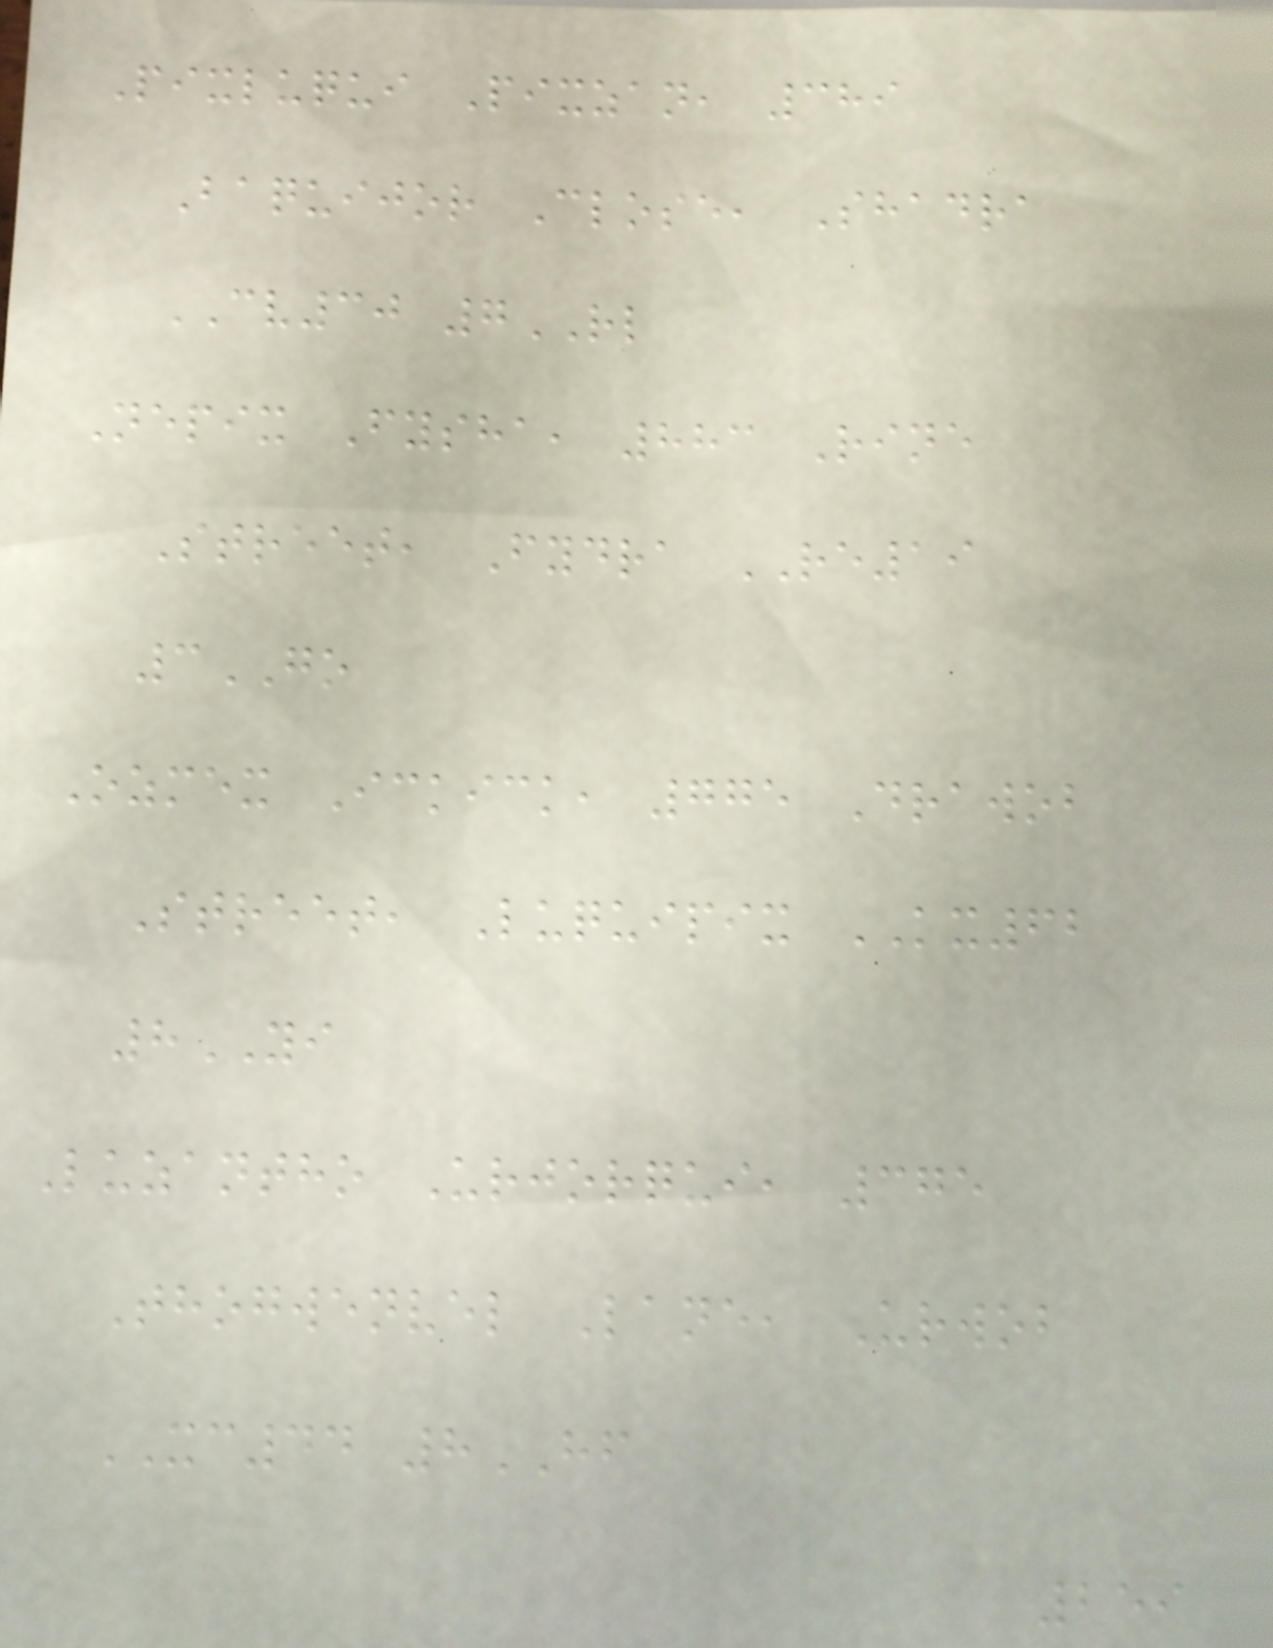Pixluqui Pixzan, 389
Baquijor Close, Shadra
CV30 7RL
Nepix Fysha, 883 Rine
Street, Fydra RE19
3GO
Ozmex Ickick, 775 Drawob
Street, Luquipix KX62
8YI
Luzantho Urjorqui, 375
Thogwenvel Lane, Urwob
XC44 8HF
259
